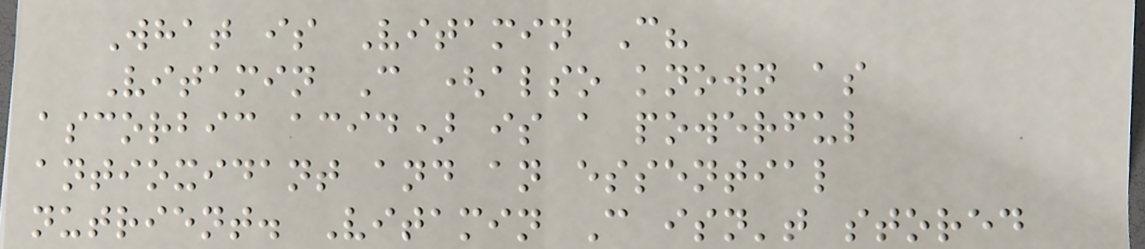What is Vitamin C?
Vitamin C (also known as
ascorbic acid) is a powerful
antioxidant and an essential
nutrient. Vitamin C isn't stored
